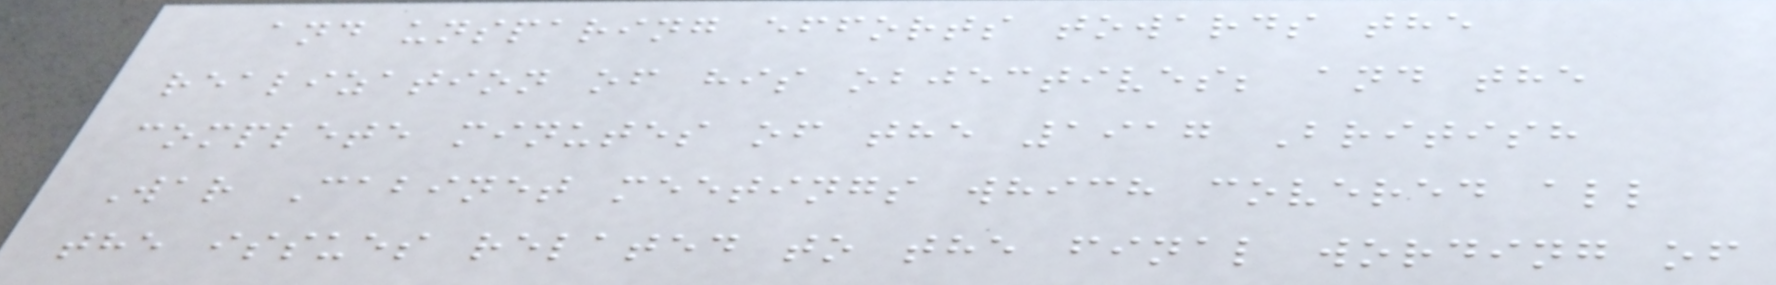and unsparing efforts towards the
realization of his objectives; and the
complete minutes of the 1917 British
War Cabinet meetings which covered all
the issues related to the final wording of
